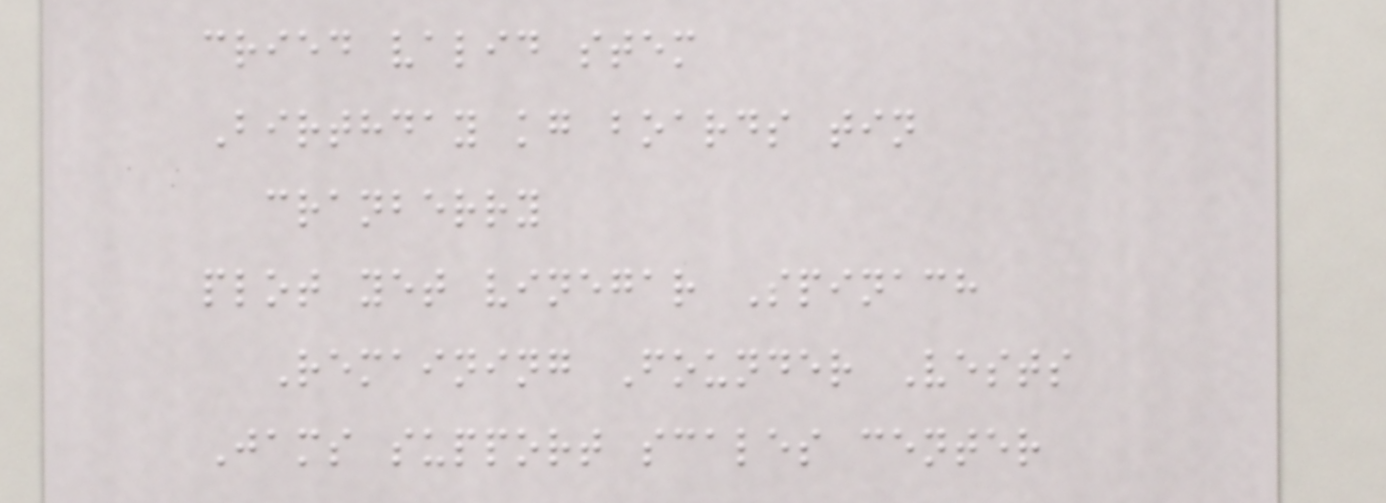cried valid stem
Birthday kg boards tin
cranberry
plot yet vinegar Spinach
Remaining Founder Vests
Jams support scales center
